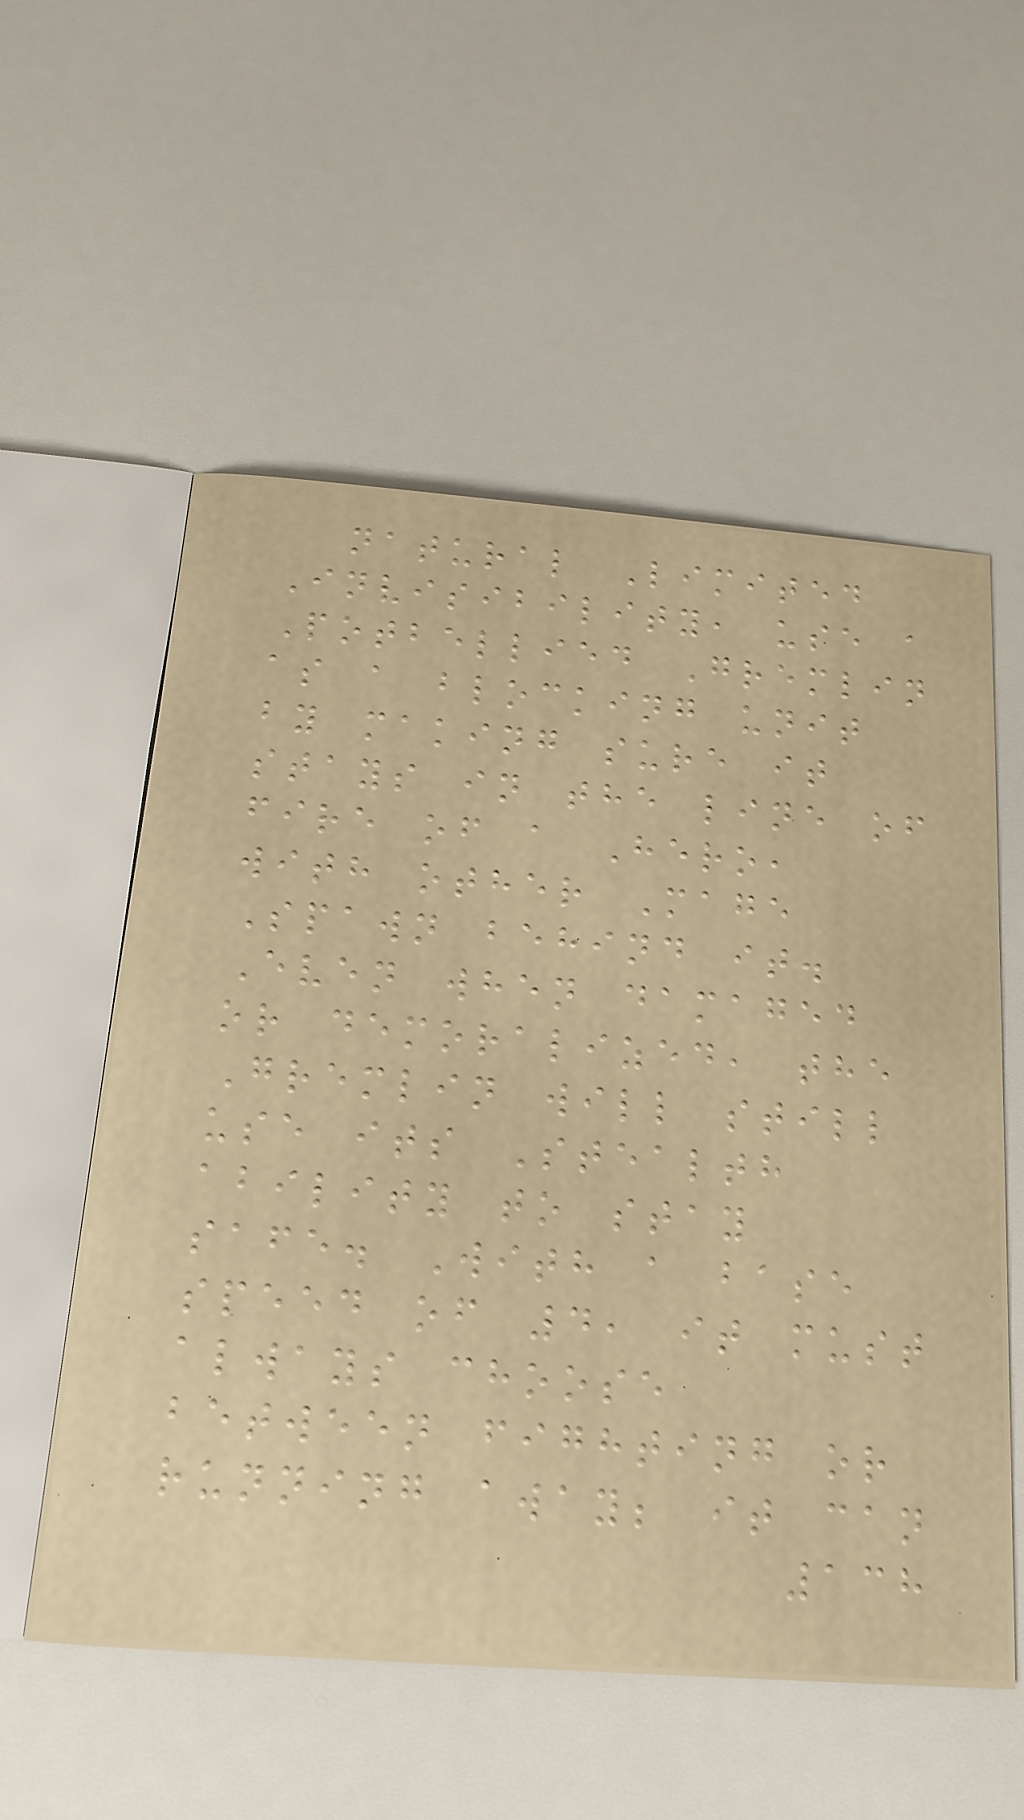natural Limited
Invisibility, use a
Potbellied Gremlin
as a blocking unit
by making sure it
stays in the line of
fire of a Hero,
with other Mage
Spawn behind it.
Even when damaged
or demoralized, the
Gremlin will still
use its Stealth
ability to stay
safe. With a base
speed of 4, it must
always choose
between fighting or
running away; it can
138
